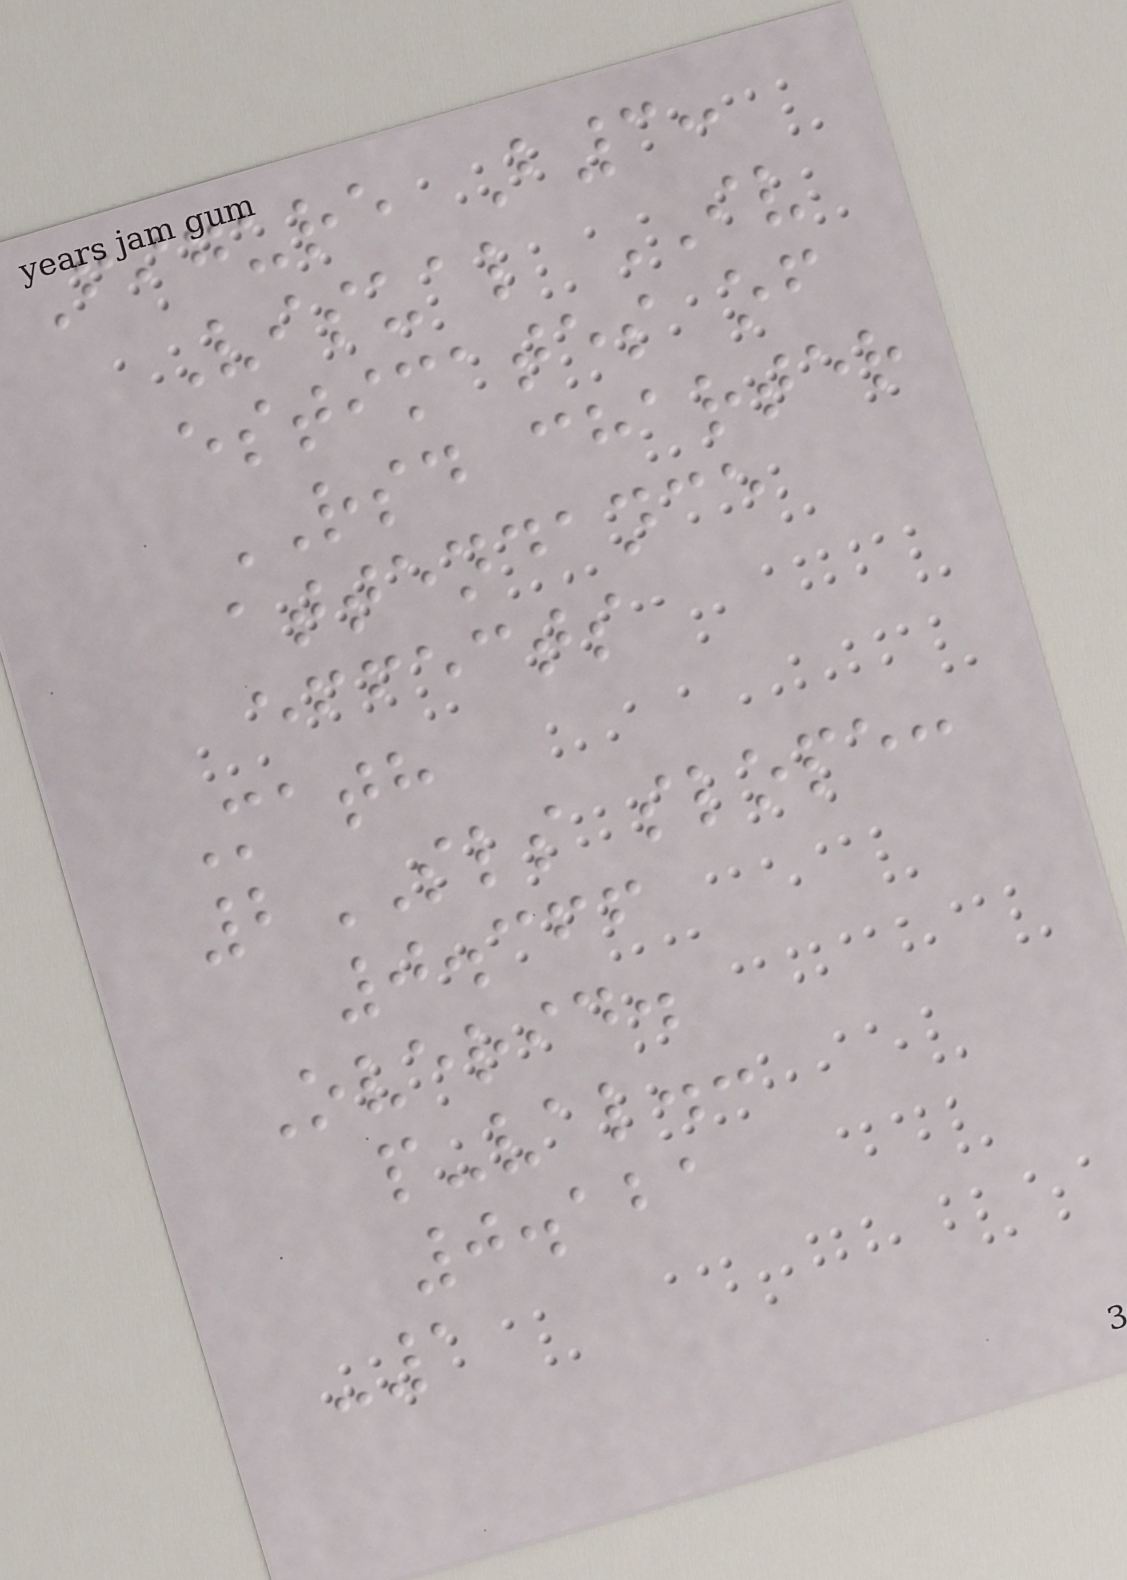Figure B3:
Visual IV
estimates of
RSD charter
attendance
effects
Math
2SLS slope:
0.366
Overid.
p-val.:
0.121
-1
